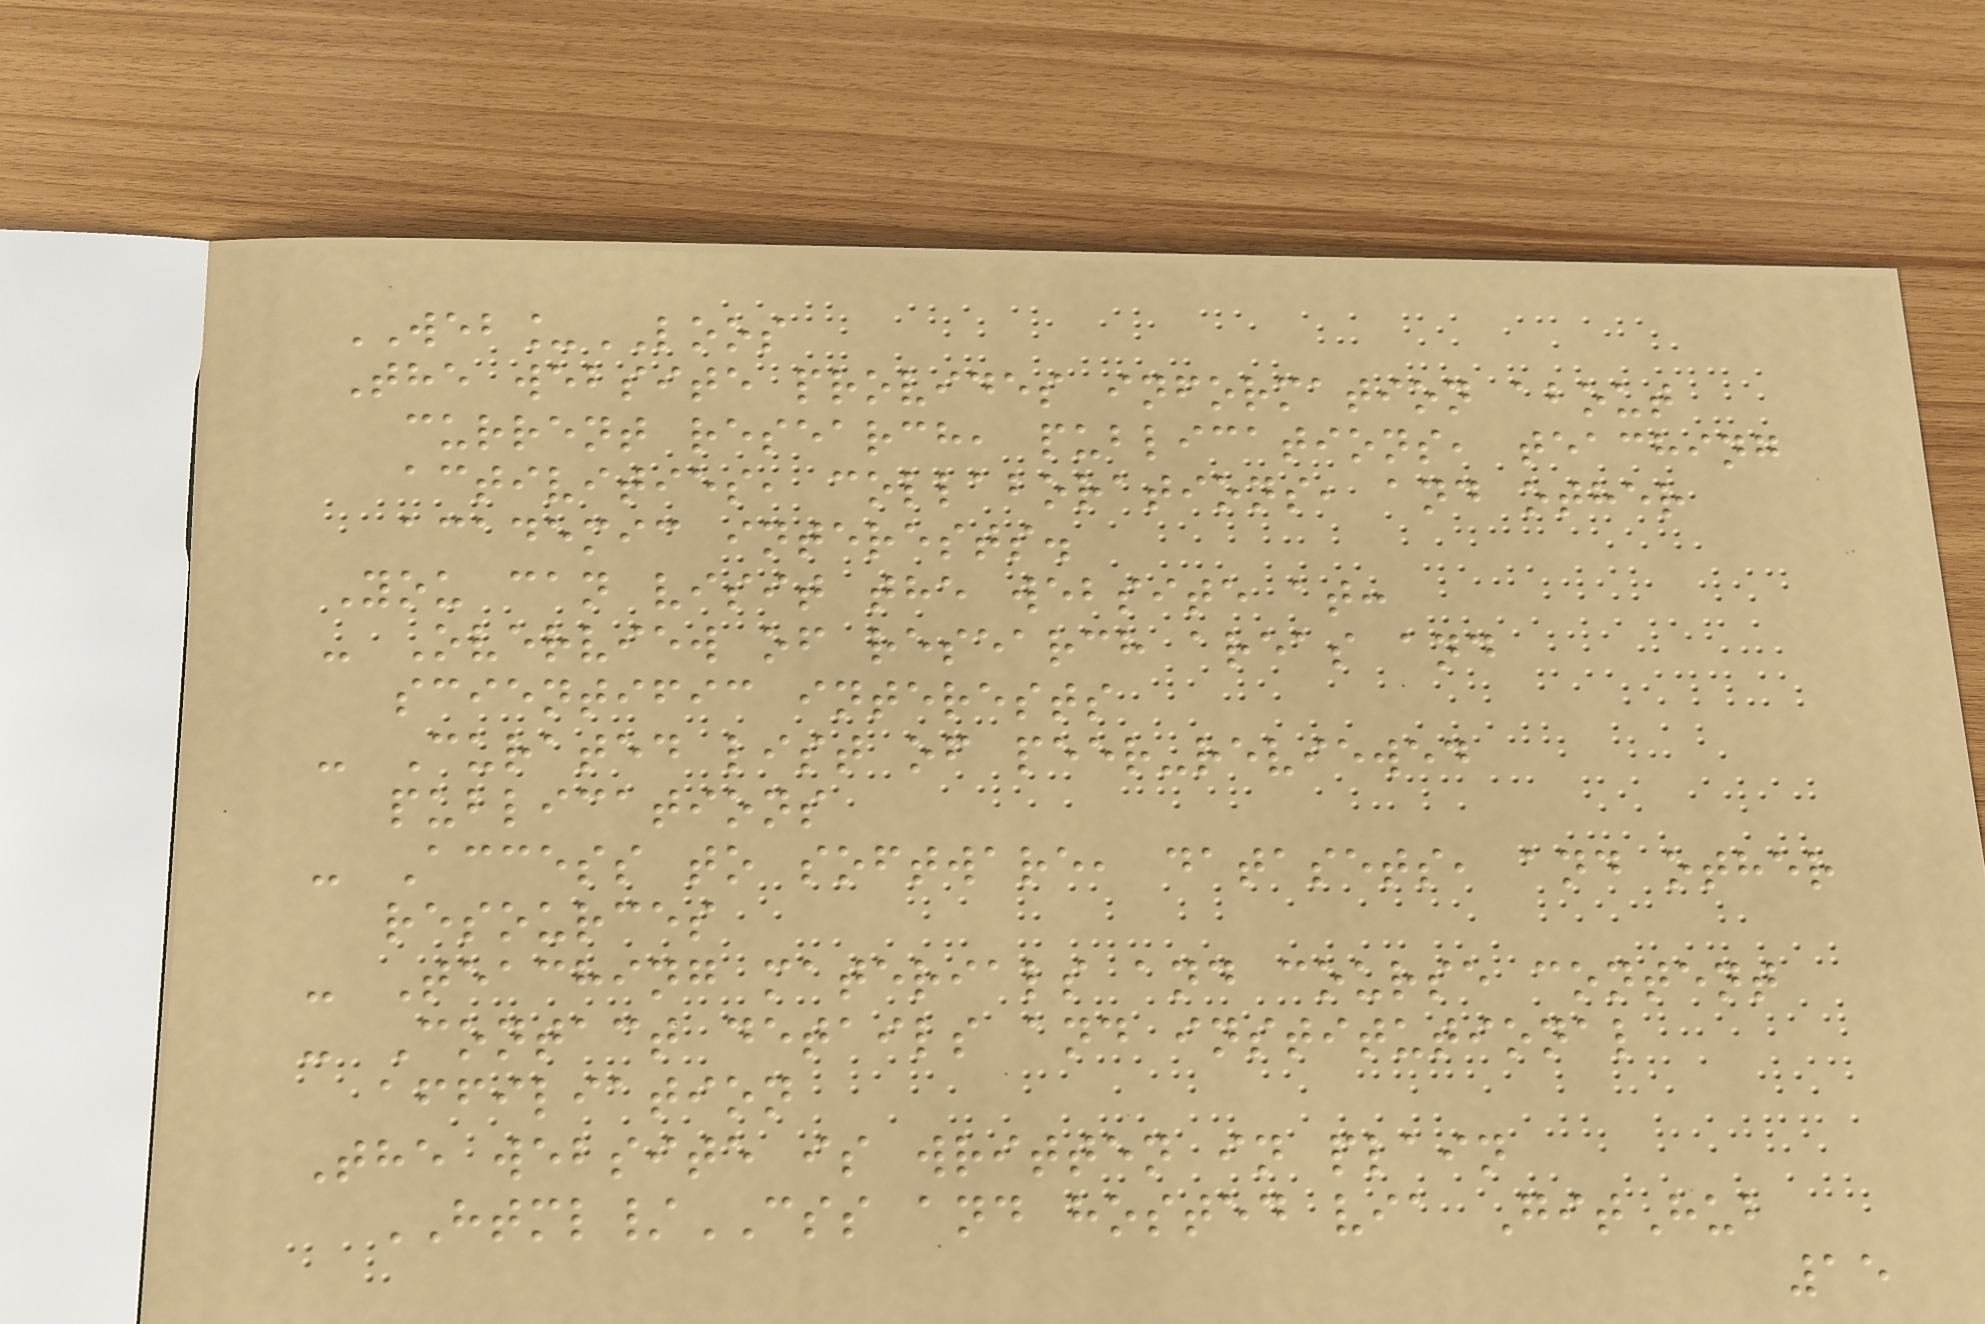WEB_LOOS
The website provides information about
current research, publications, teaching
activities, collaborations, and other
academic interests.
You can visit the website at:
- Overview of research areas and
scientific interests
- Curated list of peer-reviewed
publications
- Access to software, datasets, and other
resources
- Teaching materials and course content
- Contact details and institutional
affiliation
The website is written in plain
HTML/CSS and hosted via GitHub
15
